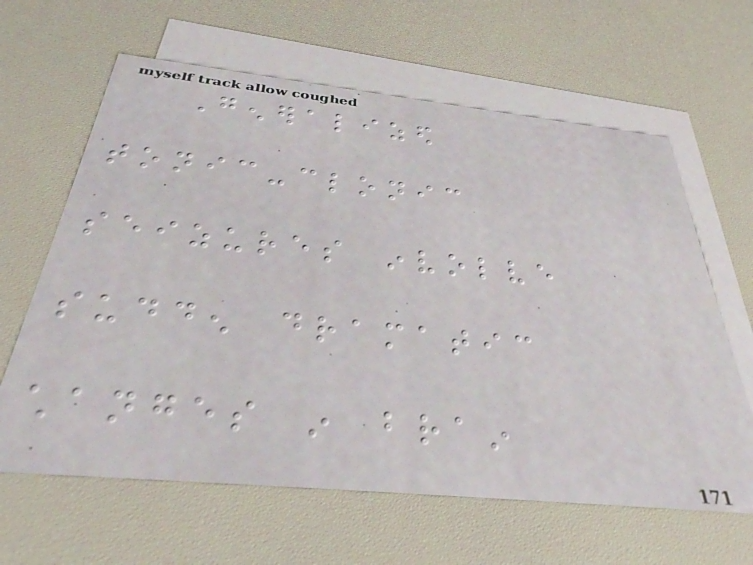Generalized
tonic-clonic
seizures involve
sudden dramatic
changes in brain
